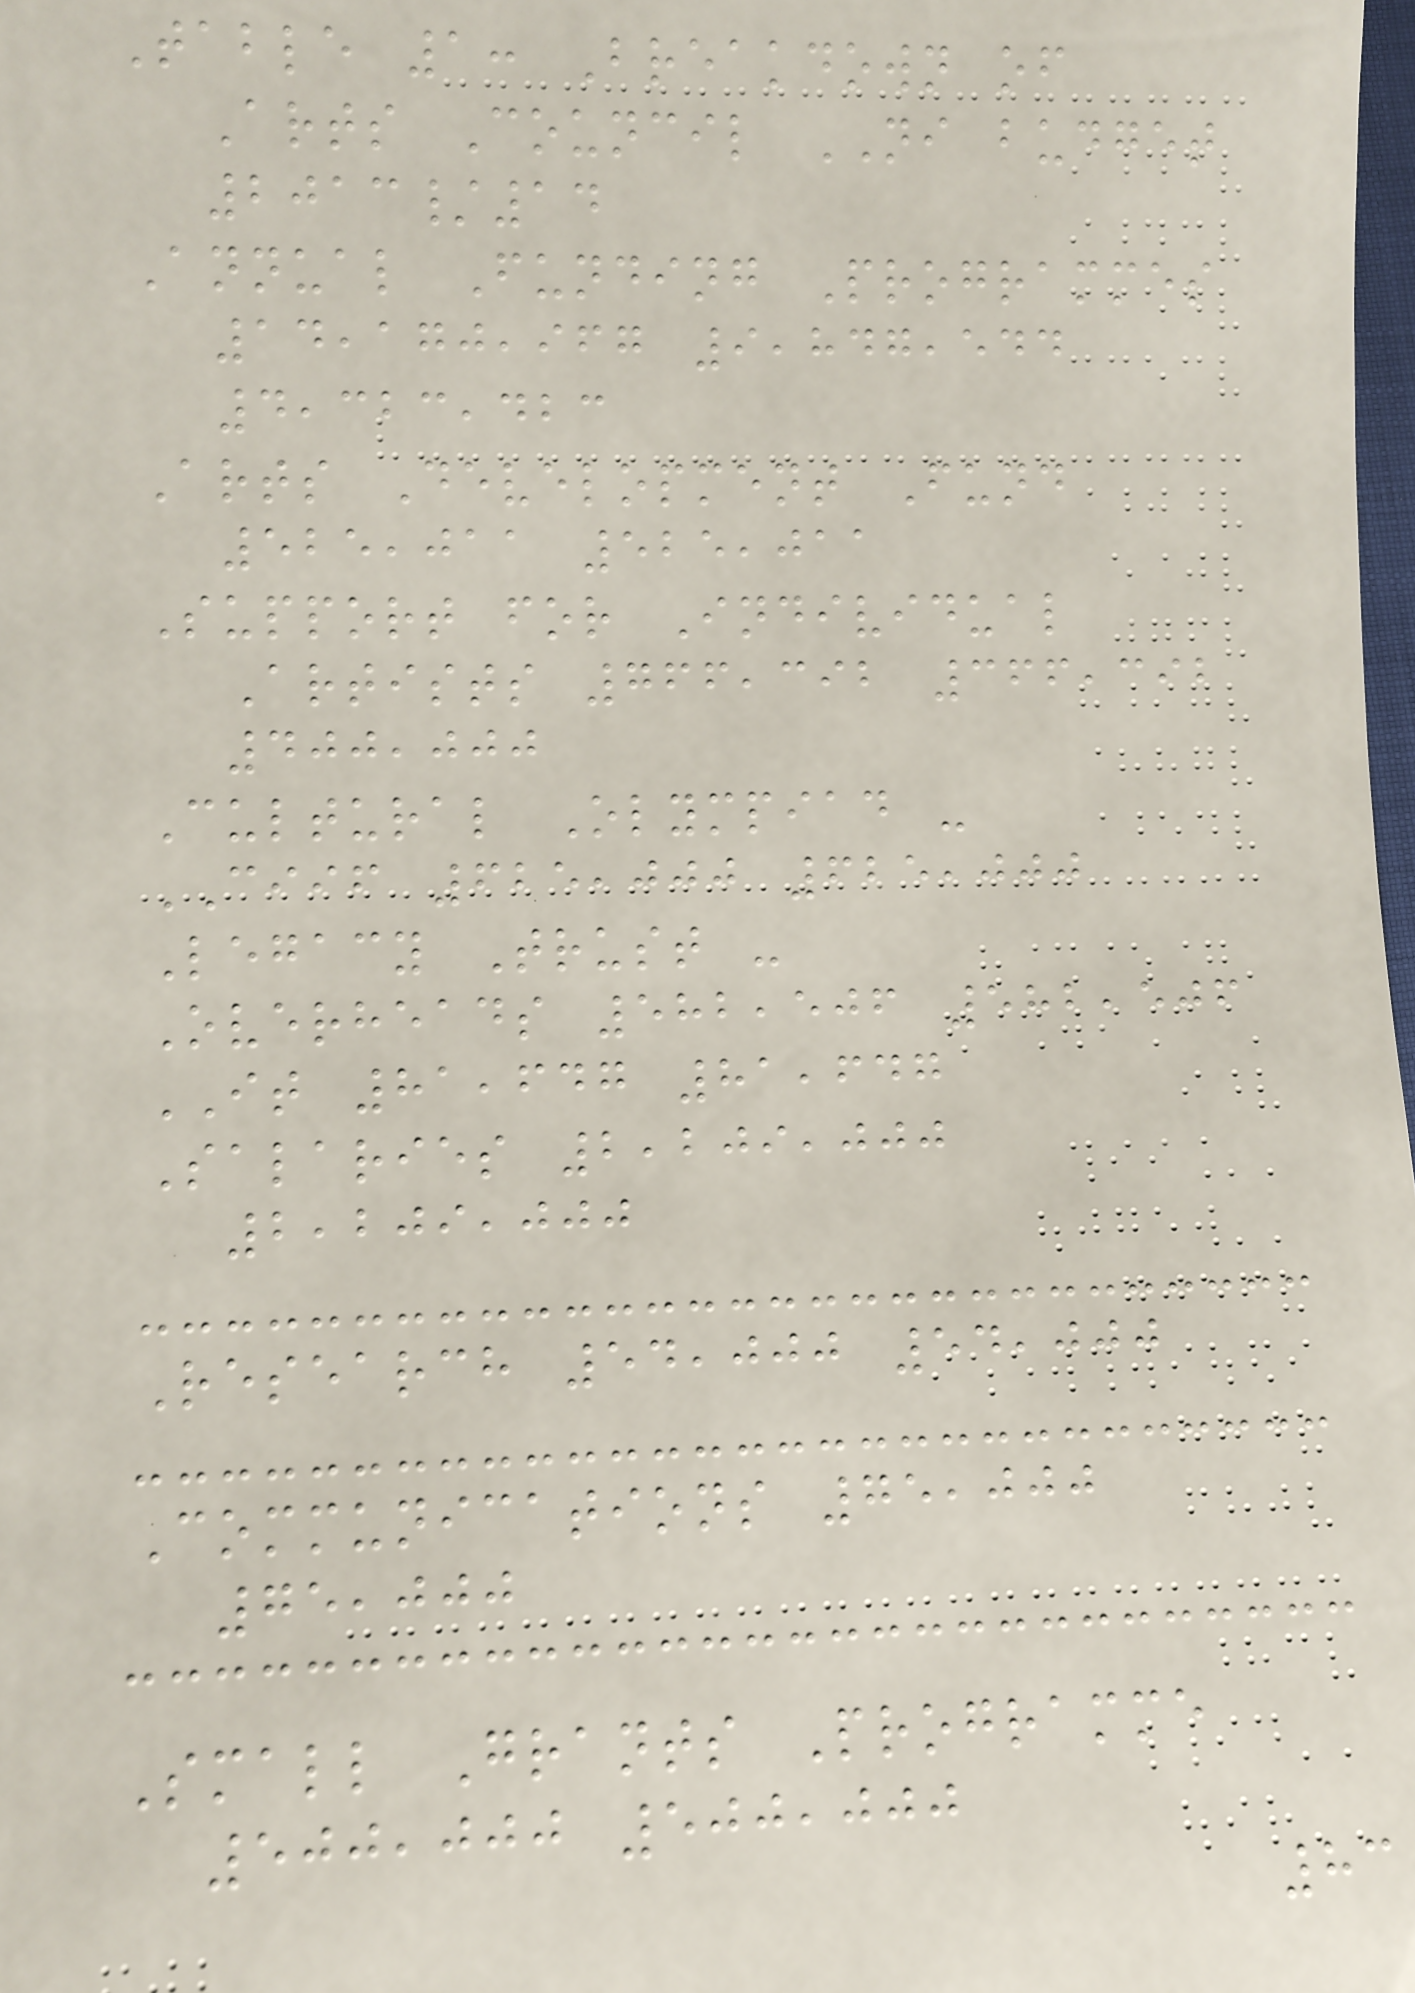Table 1: Breakdown of
Arts Council NI budget
2013/14
Annual Funding Programmes
14,170,967 9,847,544
4,323,423
Arts Development Fund
525,011 525,011
Support for Individual
Artists 766,392 366,392
400,000
Cultural Olympiad -
CIIF 625,000 625,000
Legacy Trust -
Overheads 582,506 582,506
IT 81,647 81,647
Salaries 2,209,000
2,209,000
Research 54,000 54,000
Communications 75,000
75,000
Small Grants Programme
500,000 500,000
83
